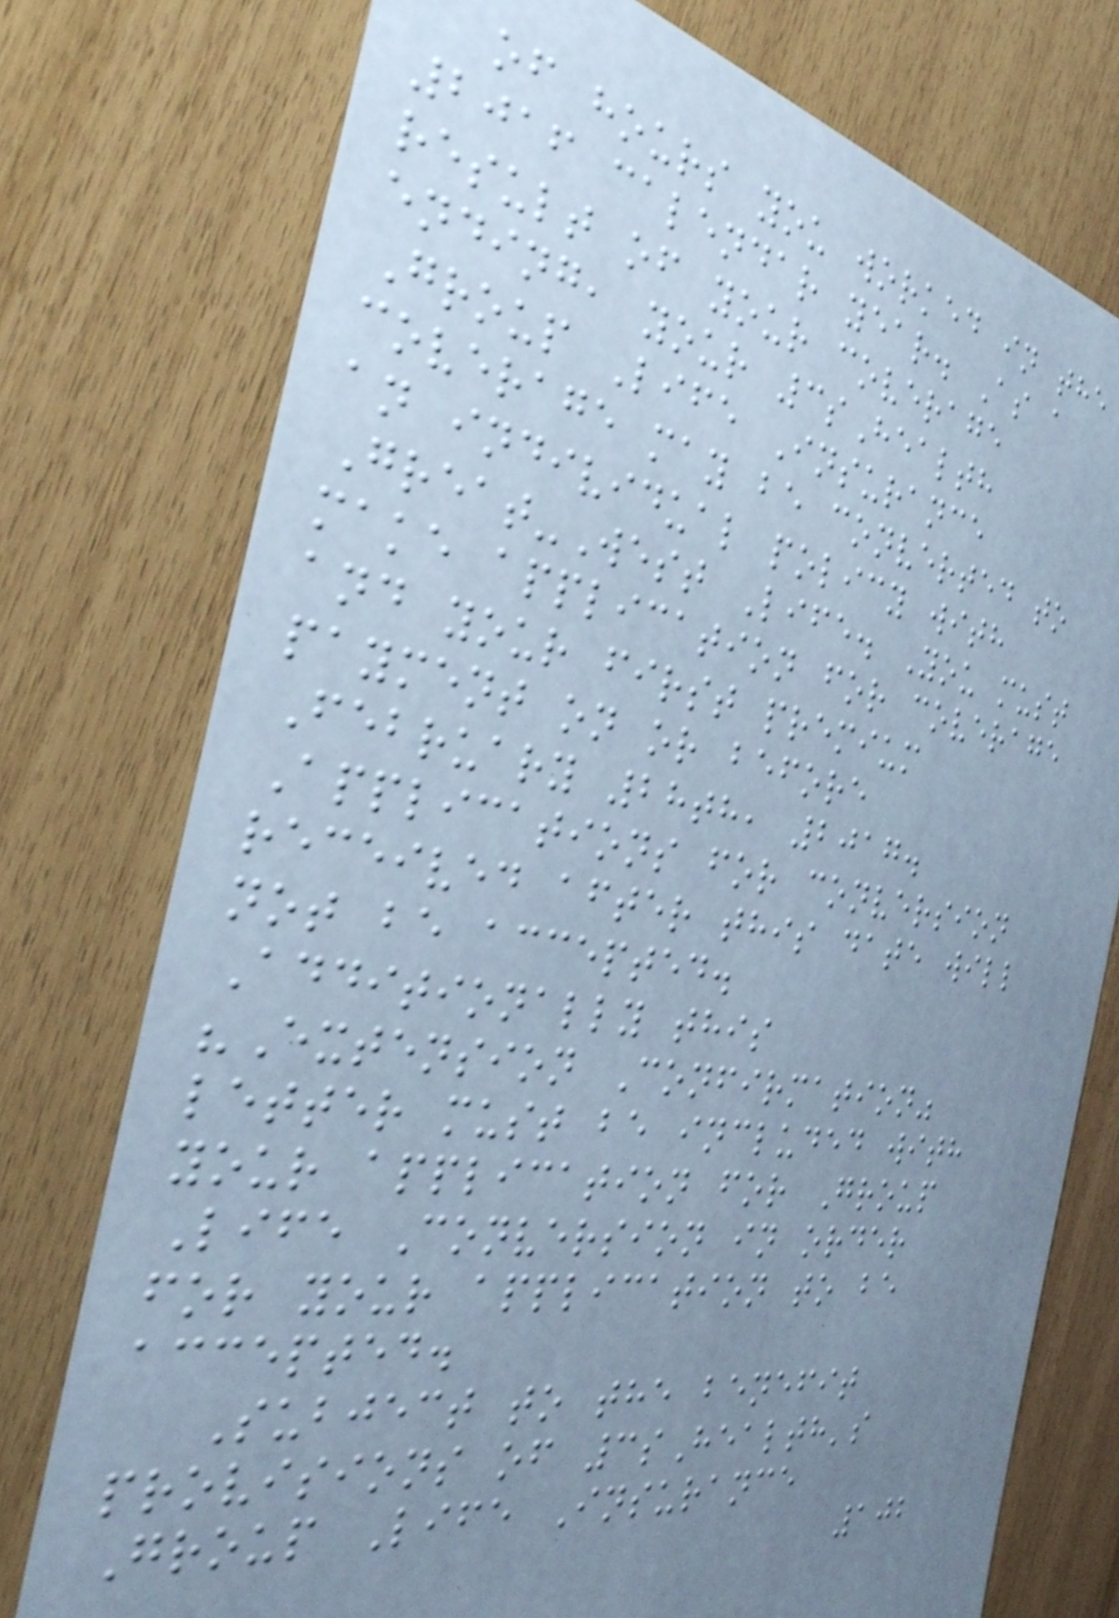of hours you worked in the
2016 calendar year. As a
result of your coverage
ending, your 3sHealth
Group Life Insurance
coverage may be converted to
an individual policy with
Great-West Life. You must
make application for coverage
and your first premium
payment on or before
February 28th, 2017.
Applications for conversion
received after this date will
not be accepted.
Additionally this
"Extension Confirmation"
letter must be included with
your application for Group
Life Conversion in order
for your application to be
accepted.
Subject to the benefit
provisions of 3sHealth's
Group Life Insurance
102
